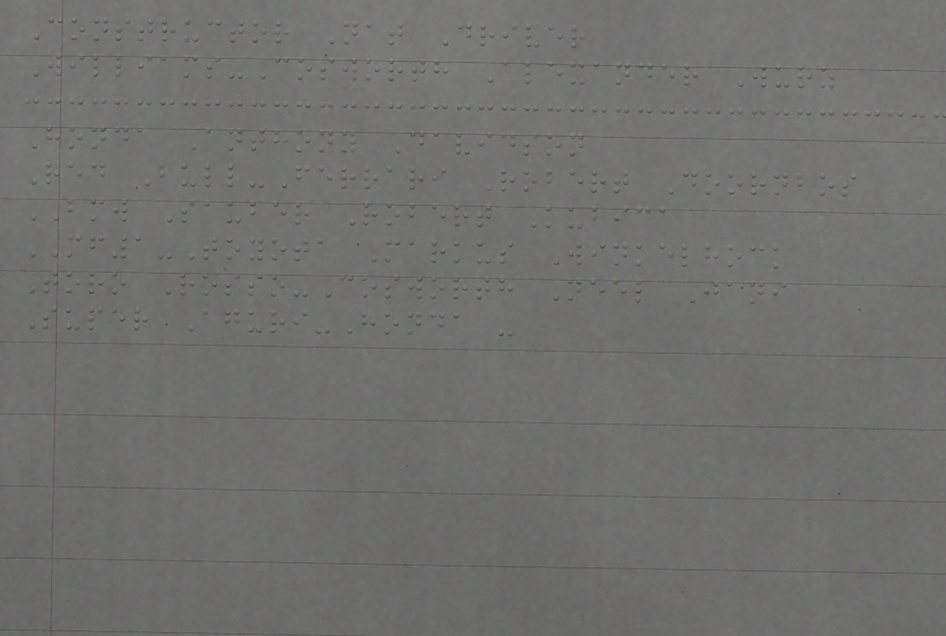Constructor Nat Driver
Williams-Cosworth Alexander Wurz
Honda Anthony Davidson
Red Bull-Ferrari Robert Doornbos
BMW Sauber Robert Kubica
MF1-Toyota Markus Winkelhock
Toro Rosso-Cosworth Neel Jani
Super Aguri-Honda -
